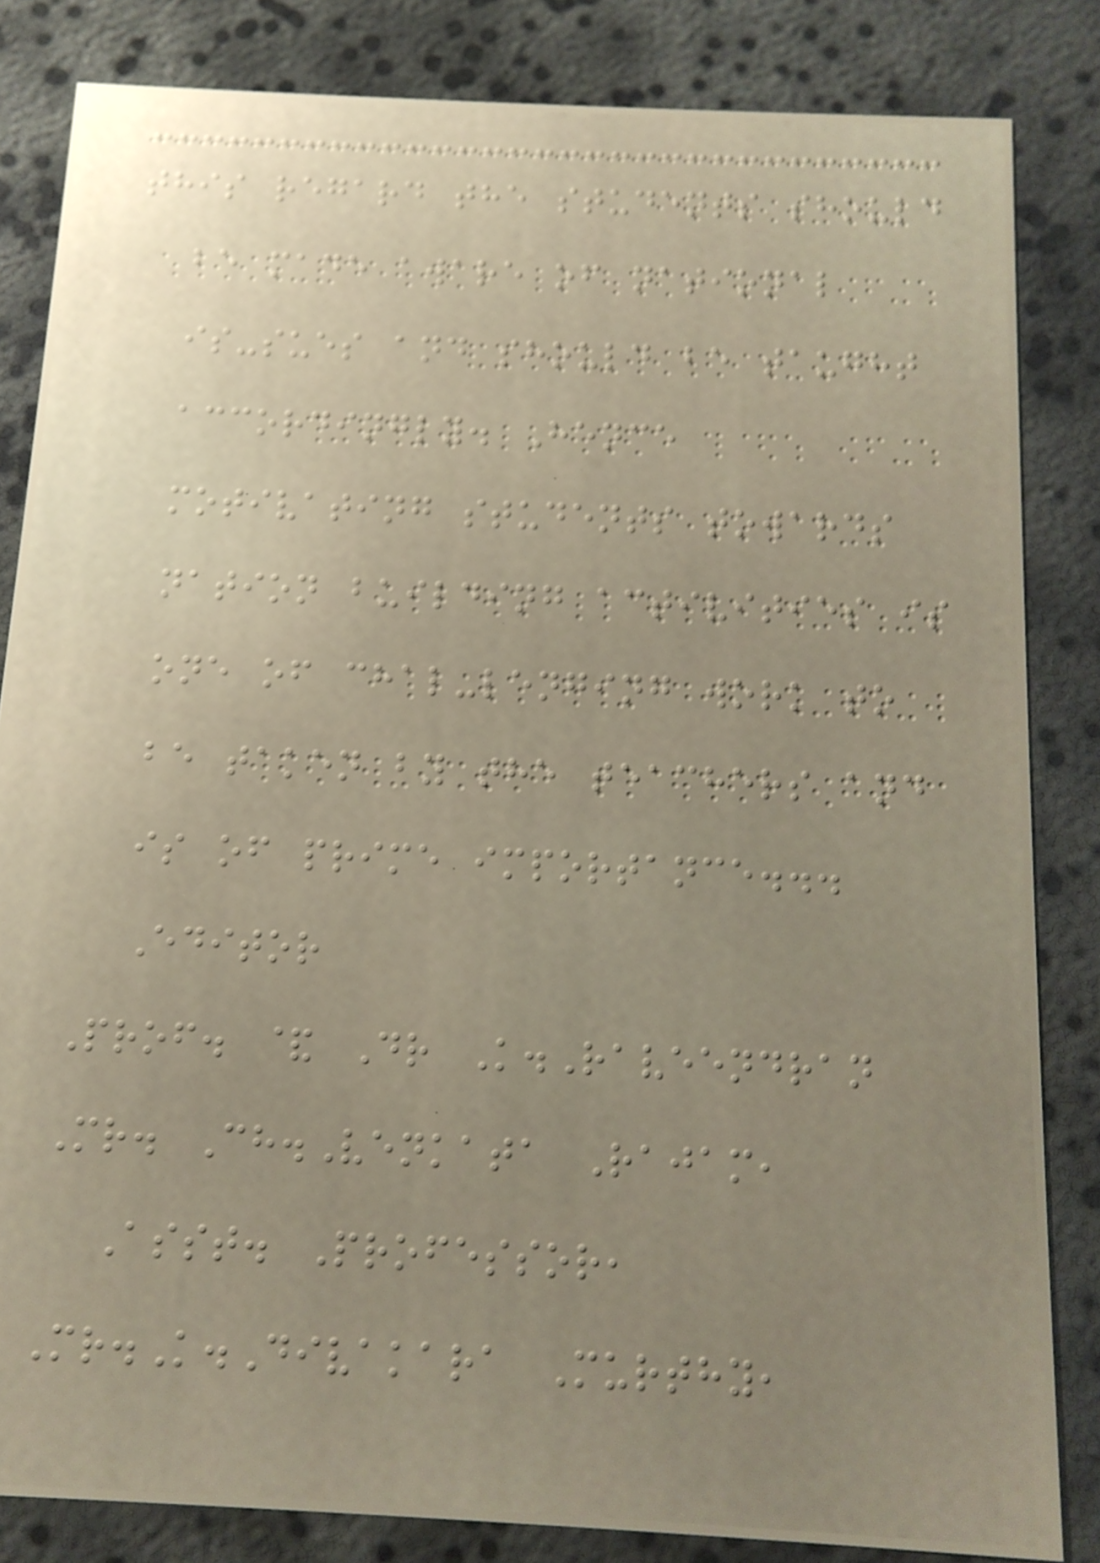this regard the students should
be made aware of national
is-sues and should be taught
accordingly. Hence
motivating students towards
nation building activities is
one of chal-lenging work to
be taken by the teachers and
is of prime importance...
Editor
Prof. & Dr K.Raveendran
Mr. Ch.Venkata Rajam,
Asst. Professor,
Mr.K.Divakara Murthy,
